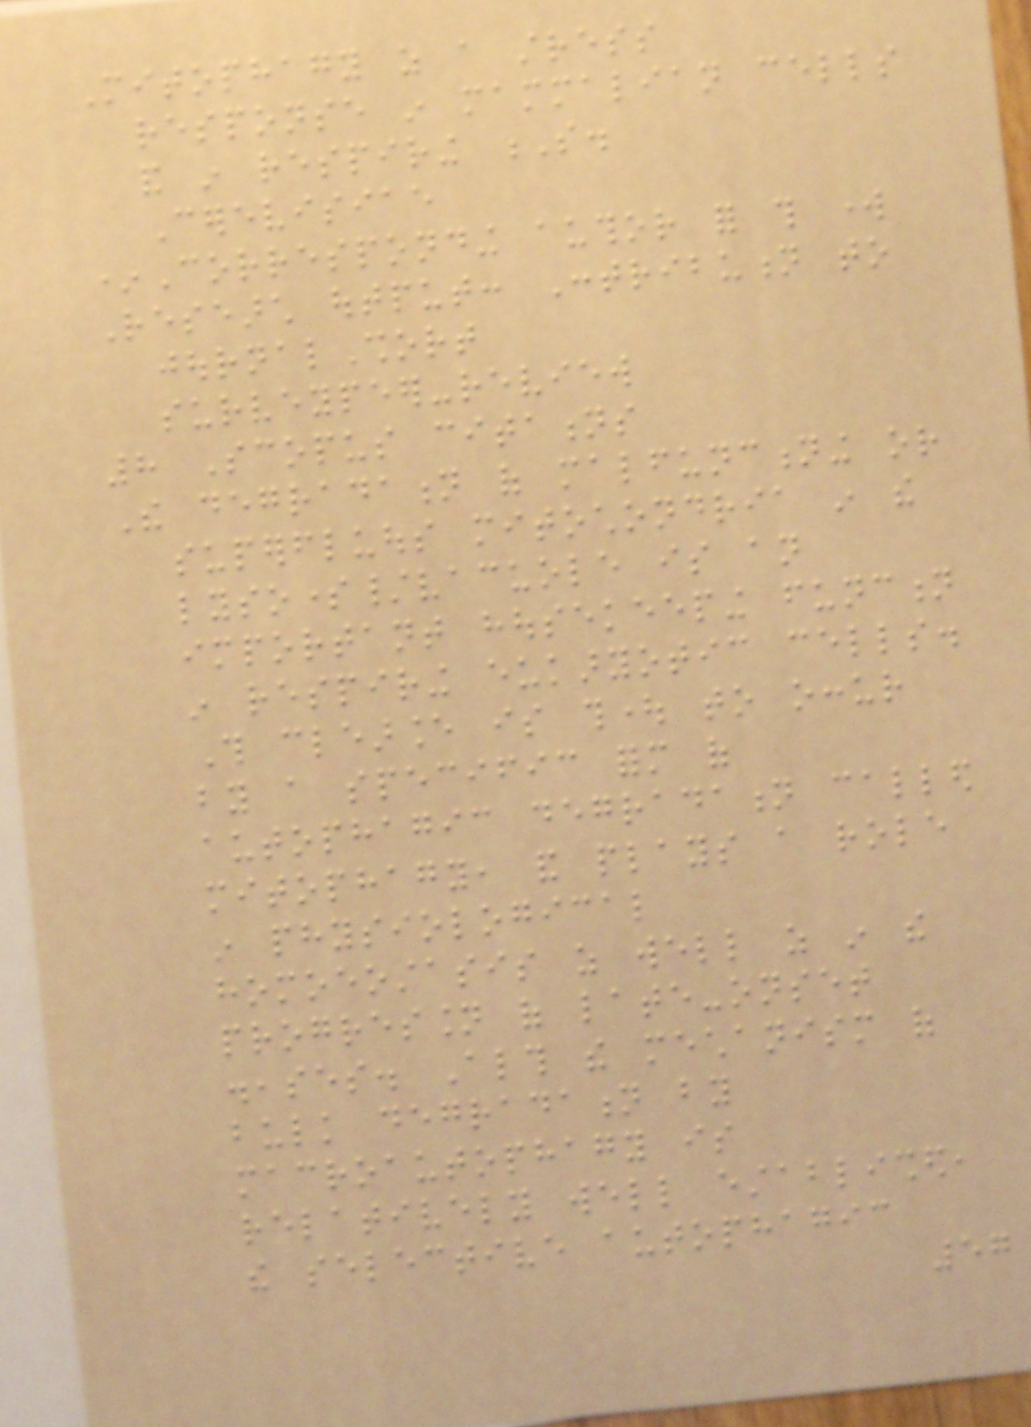Mitophagy as a stress
response in mammalian cells
and in respiring S.
Cerevisiae
*Corresponding author for this work
Research output: Contribution to
journalShort
surveypeer-review
8 Scopus citations
The degradation of malfunctioning or
superfluous mitochondria in the
lysosome/vacuole is an
important housekeeping function
in respiring eukaryotic cells.
This clearance is thought to occur
by a specific form of
autophagic degradation called
mitophagy, and plays a role
in physiological
homoeostasis as well as in the
progression of late-onset
diseases. Although the mechanism of
bulk degradation by
macroautophagy is
relatively well established,
the selective autophagic
57
